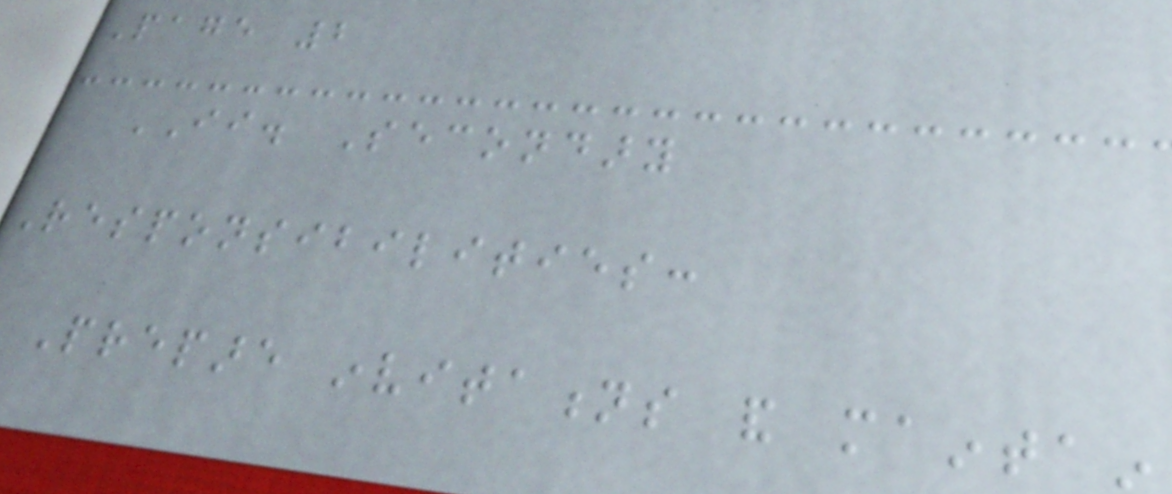Page 2
II. Secondary
Responsibilities:
Prepare invitations and maintain
